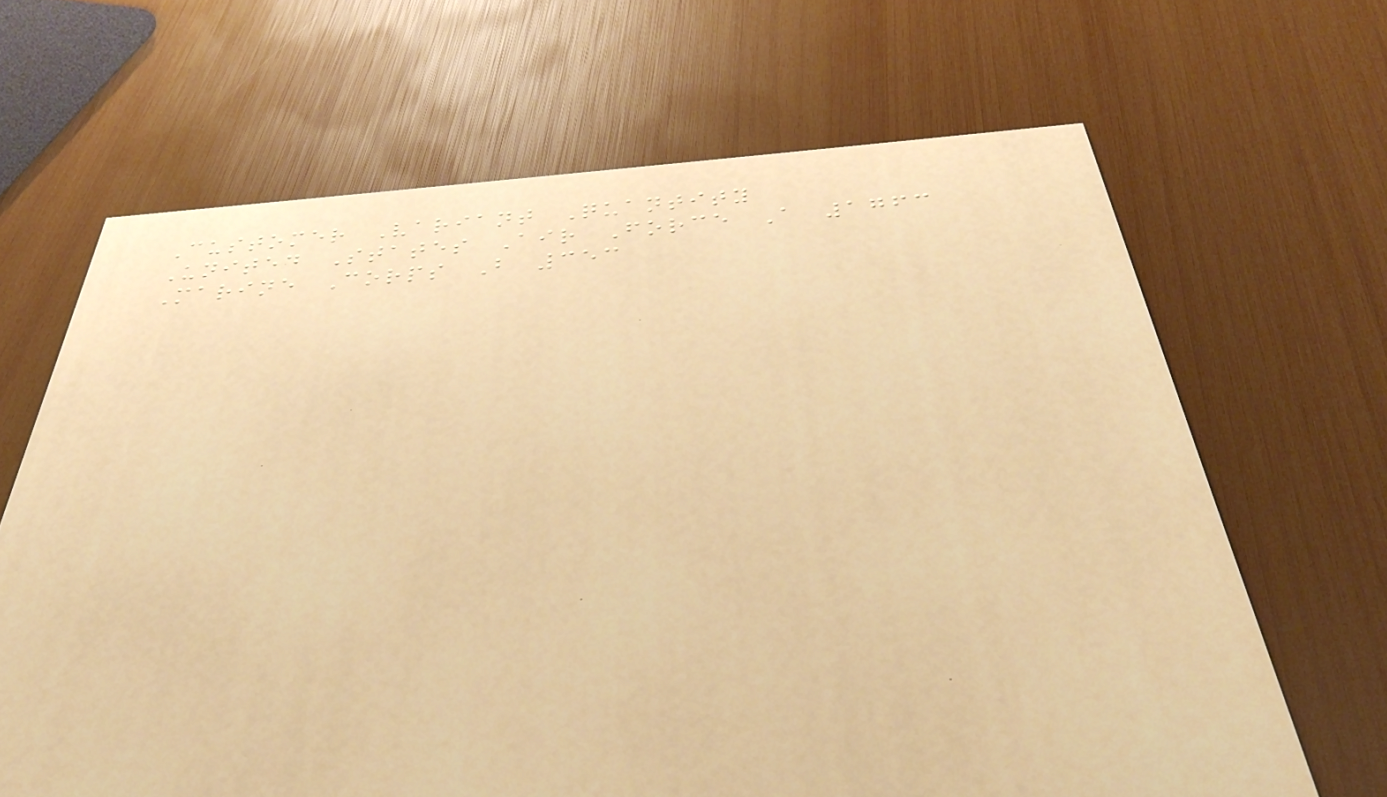Customer Variant Quantity
United States Air Force A 1763
Marine Corps B 353
